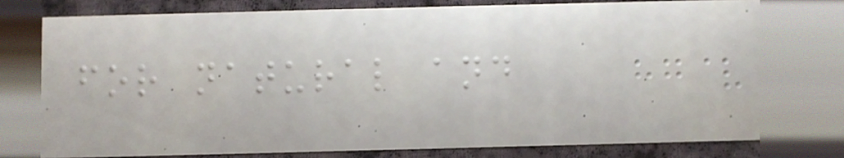for natural and
